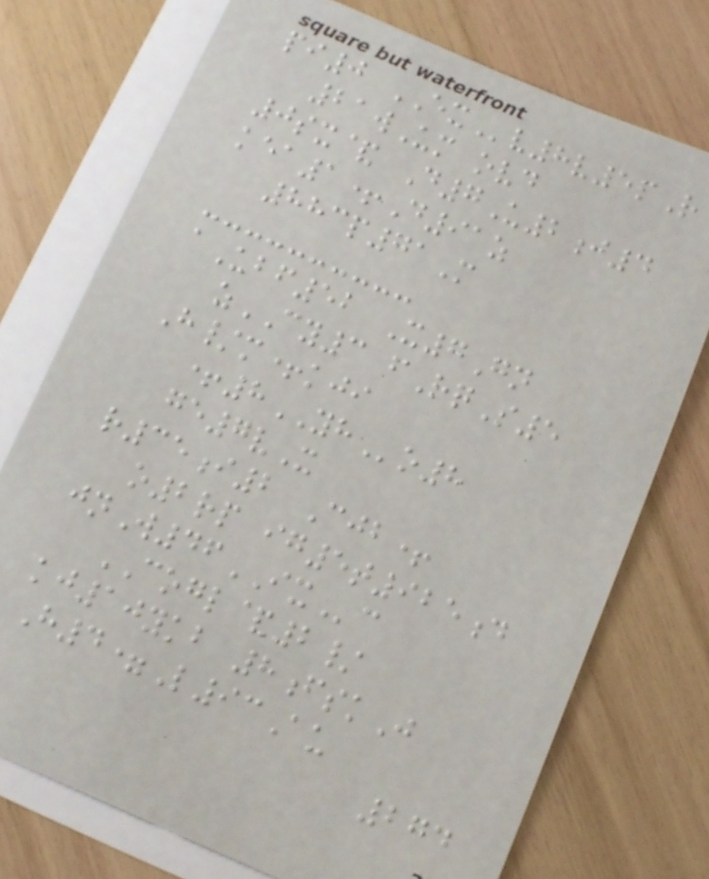pi0 EXv8v5pR
21wUm ovd
0sx& D7U2j4
kea1+D91z
883p71M
aUbf52 X7Gn
zCY3 fRqS5
H/m+kji
+8YHo8
ge7vX
r35i2 Cjb+
o2rp ig5t925d
jnW46IXc
COGL&2/
kj10ykb 8fskJ
H4=L93Au
274
